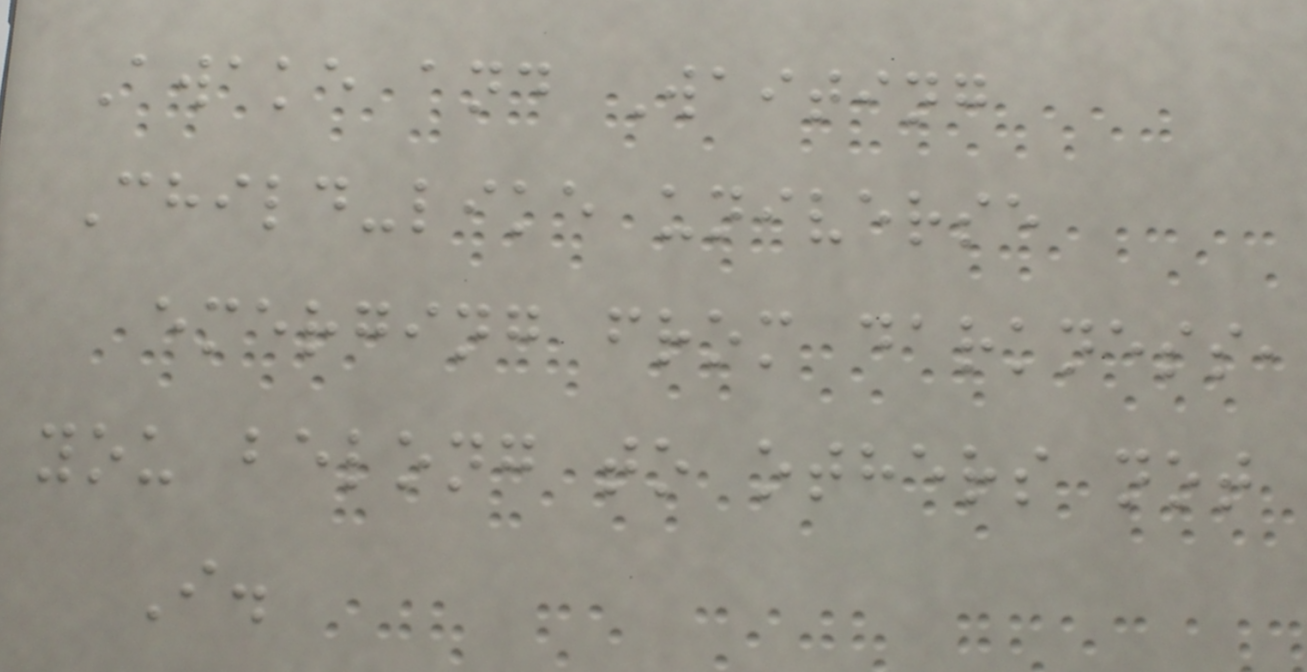Awake and Waiting
Child-like universe
emerging from darkness,
you belong to others not
I.
